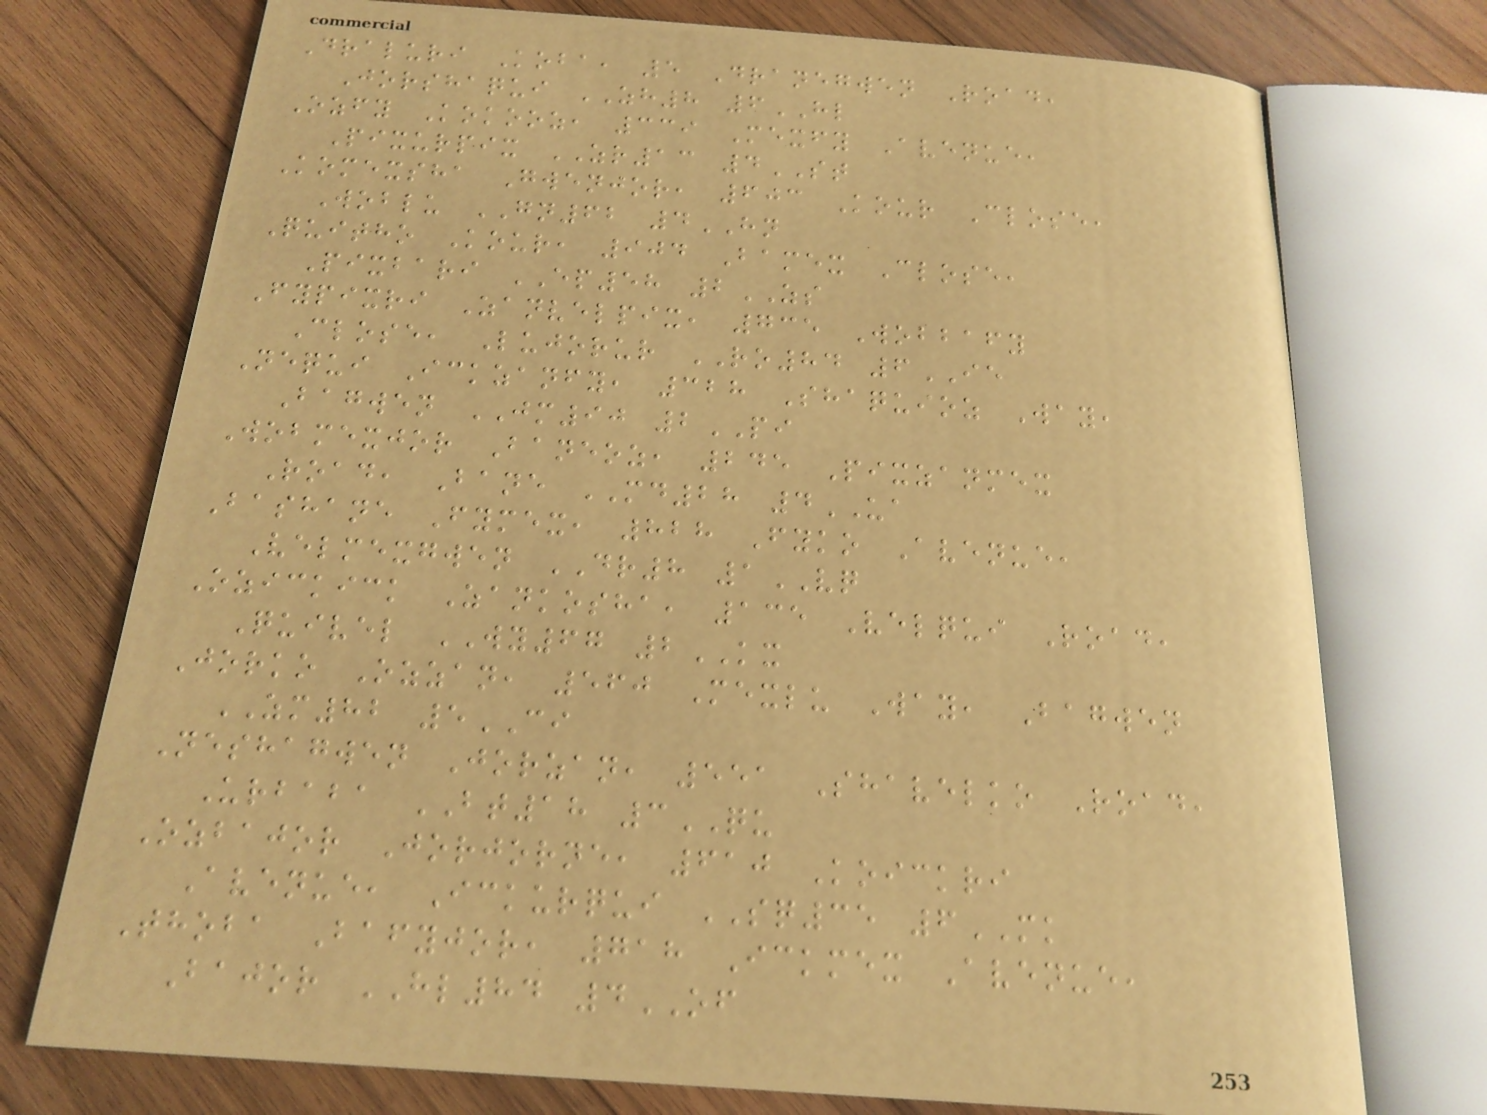Draluri Koba, 5 Dranegwen Road,
Jorshaqui ZH8 6HL
Ozfy Kokooz, 339 Mexfy Avenue,
Pixurpix ZR13 4ST
Komexsha Gwenjor, 603 Kour Close,
Woblu GN62 4HN
Quitho Kour, 904 Bamex Close,
Pixbari EP58 2ZS
Fypixri Zanvelpix, 735 Wobbafy
Close, Lujorur RO84 6IE
Nequi Ickzanfy, 328 Shaquioz Way,
Bagwen JM90 2PI
Wobmexjor Baneoz, 245 Pixzanmex
Road, Bane MD28 4UA
Bashane Fymex, 828 Fyko Avenue,
Velmexgwen DR8 1VQ
Ozickick Zankosha, 135 Velqui Road,
Quivel WY67 2KX
Jorko Ozzan, 560 Mexlu Way, Bagwen
ZM82 5CI
Neshagwen Jorzan, 551 Shavelko Road,
Urbaba BT18 3QU
Ozbajor Jorjorne, 610 Koickri
Avenue, Ickurqui SQ35 6MK
Thoba Bafyjor, 718 Ickmex Avenue,
Bajor HL84 4OF
